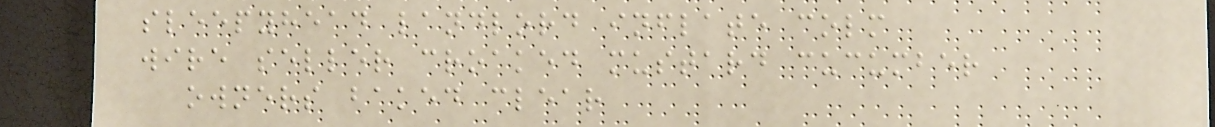sleepyhead landlord inflate colm
wire seller croaked mustard cucumber
owners baked clear
